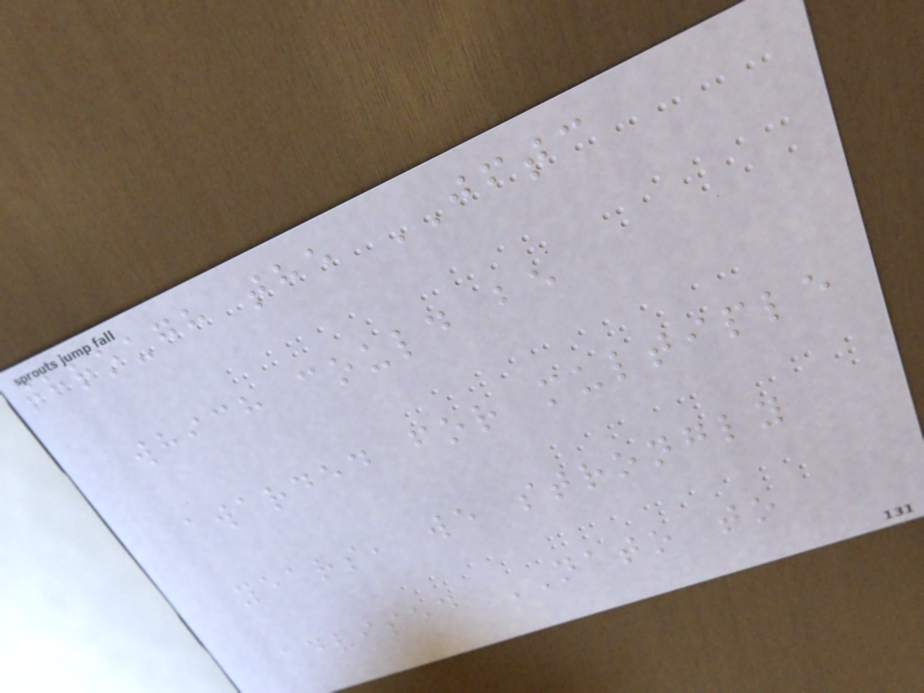through the JFTC
which could be
awarded for multiple
years, we strongly
advised NATO to
